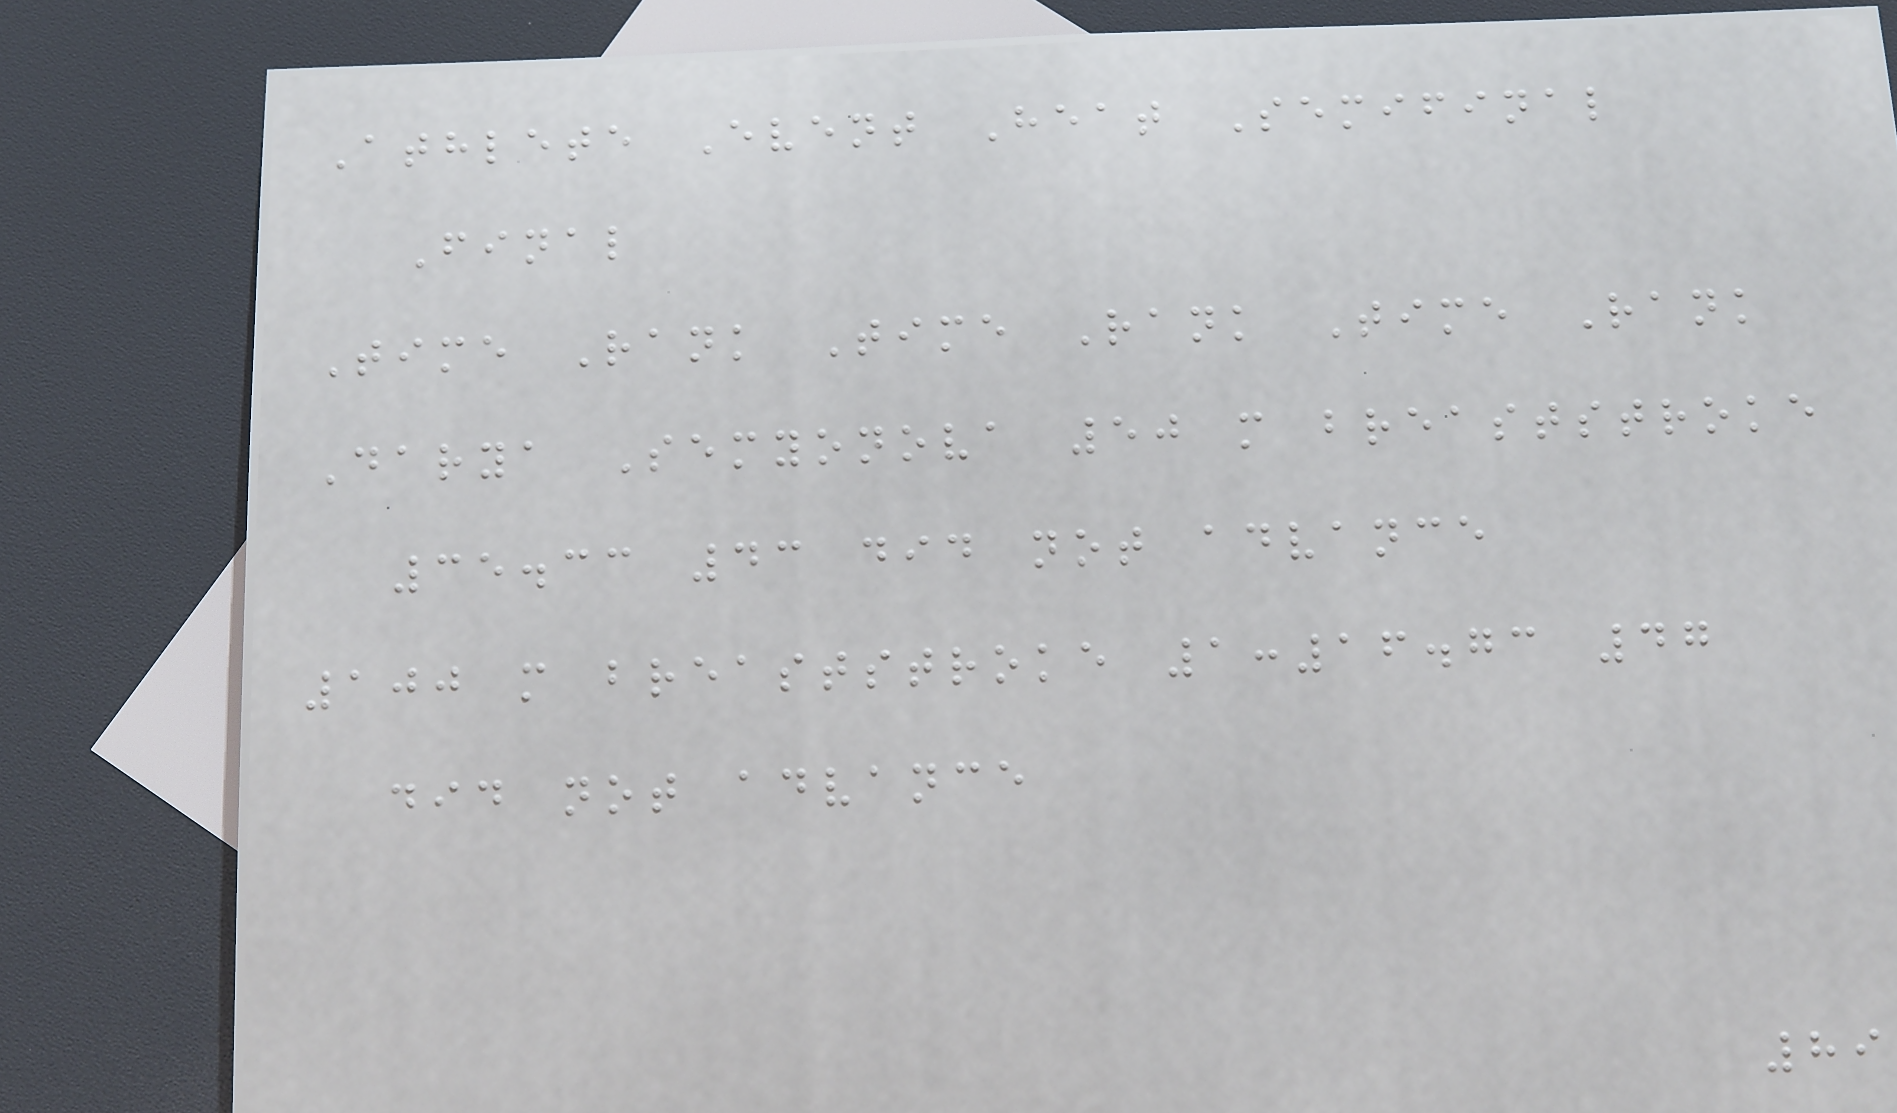Athlete Event Heat Semifinal
Final
Time Rank Time Rank Time Rank
Darya Semyonova 50 m breaststroke
35.33 43 did not advance
100 m breaststroke 1:16.73 47
did not advance
89
